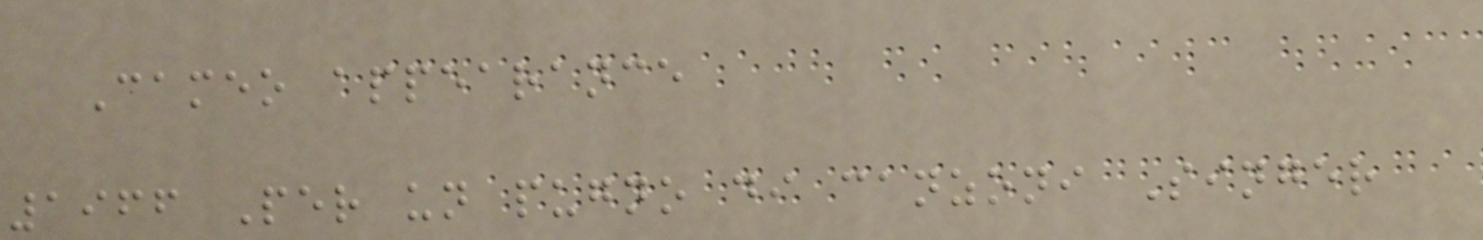Cameo appearance
1966 Per un pugno di canzoni Singer
